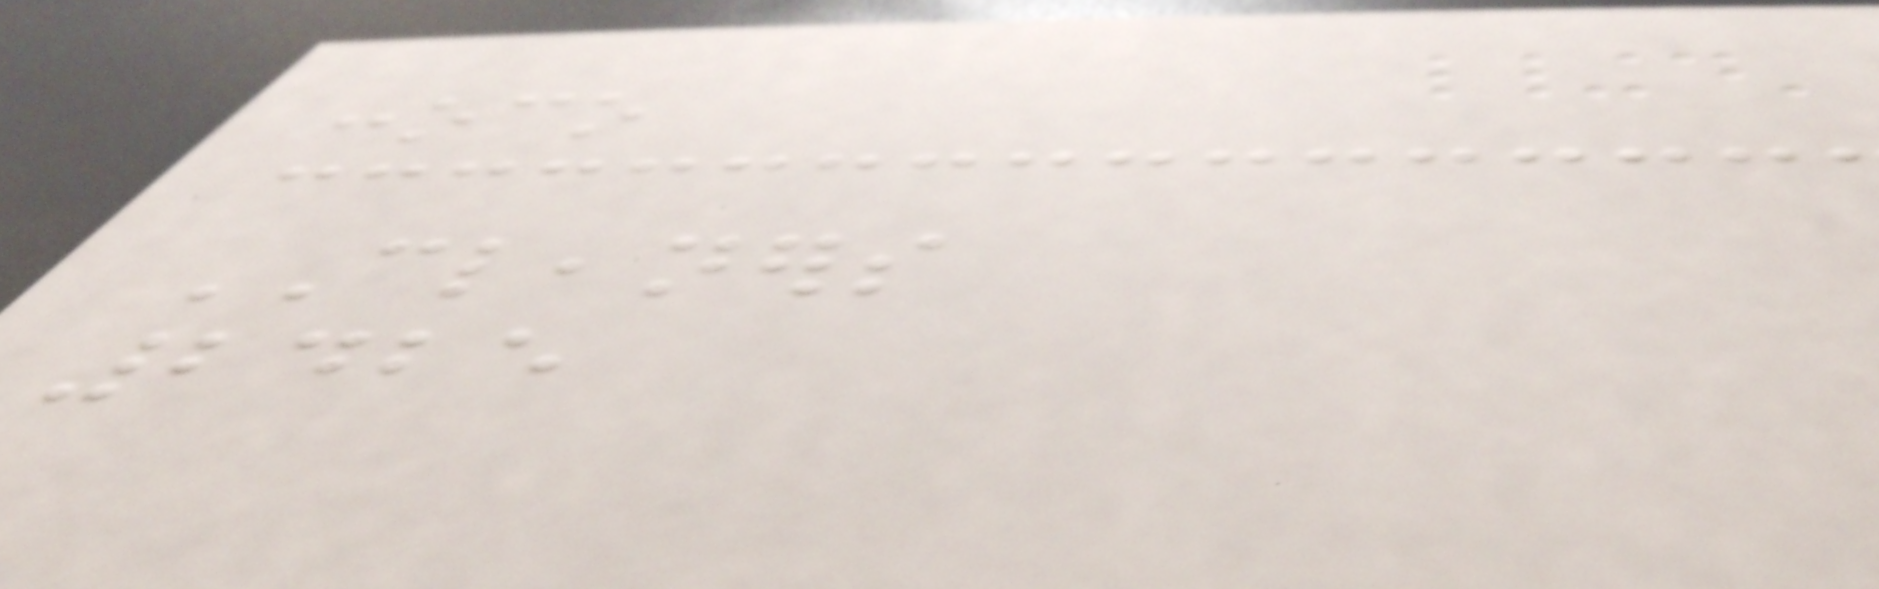conoco
CLEANERS
2425
